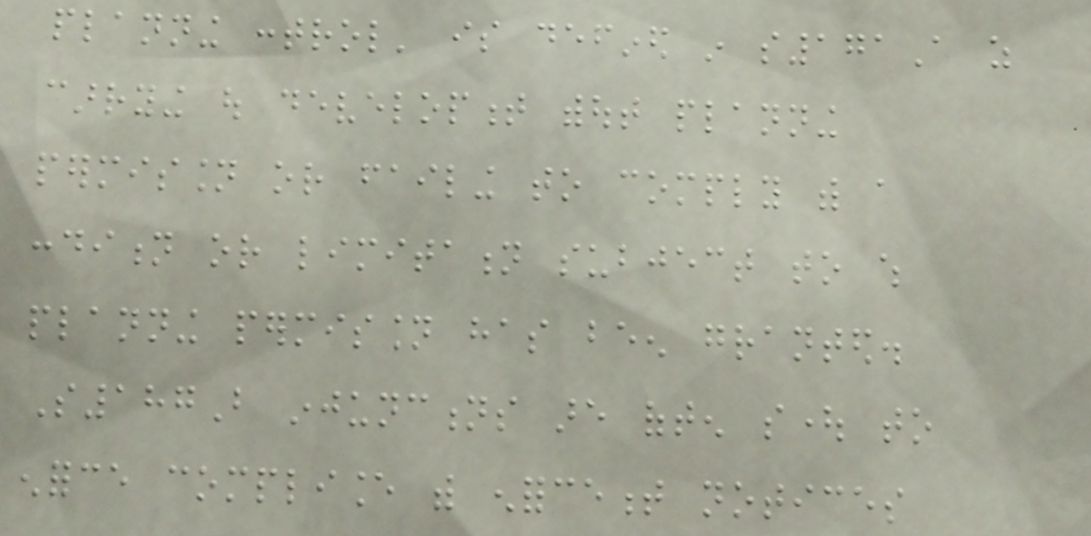planning control' is defined in s171A as
carrying out development without planning
permission or failing to comply with a
condition or limitation subject to which
planning permission has been granted.
S187B injunctions are often sought to
enforce compliance with enforcement notices
